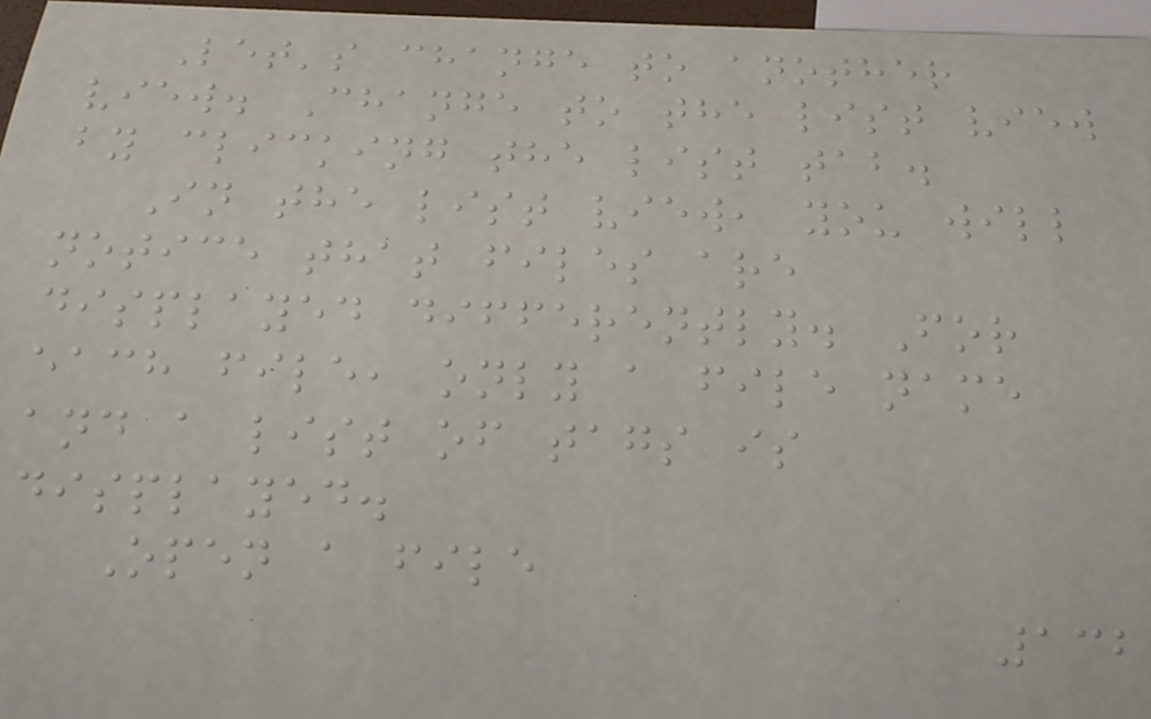Let's change to another
view. Change to the list view
by clicking the list tab.
In the list view, you will
notice that files are
displayed differently. For
each file, only a file name
and a list of tags is
displayed.
Open a file
132
